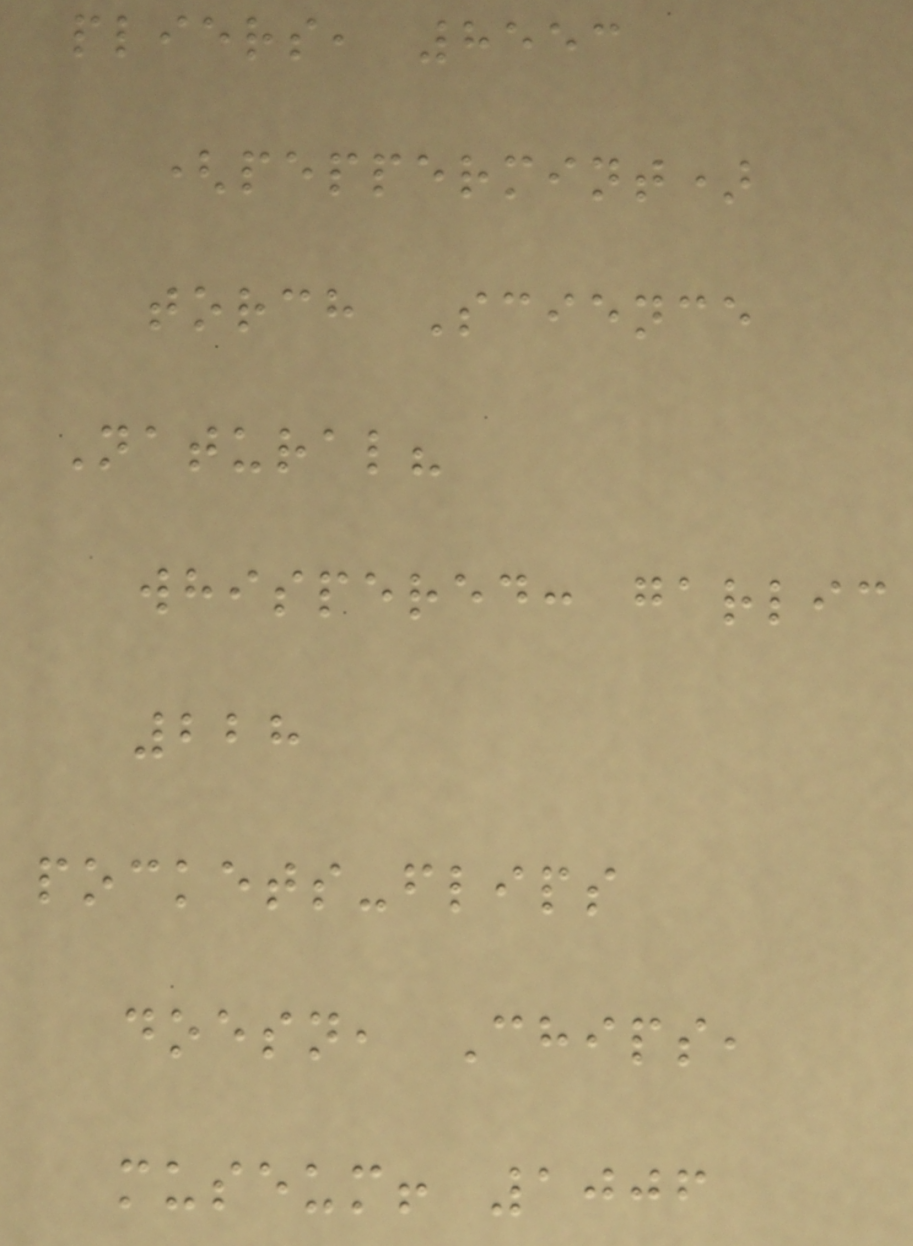pliers, 8553
(peppermint)
torch Science
Natural?
whispered: garlic
228
pockets-flips
doesn, Chips,
museum! 1006
